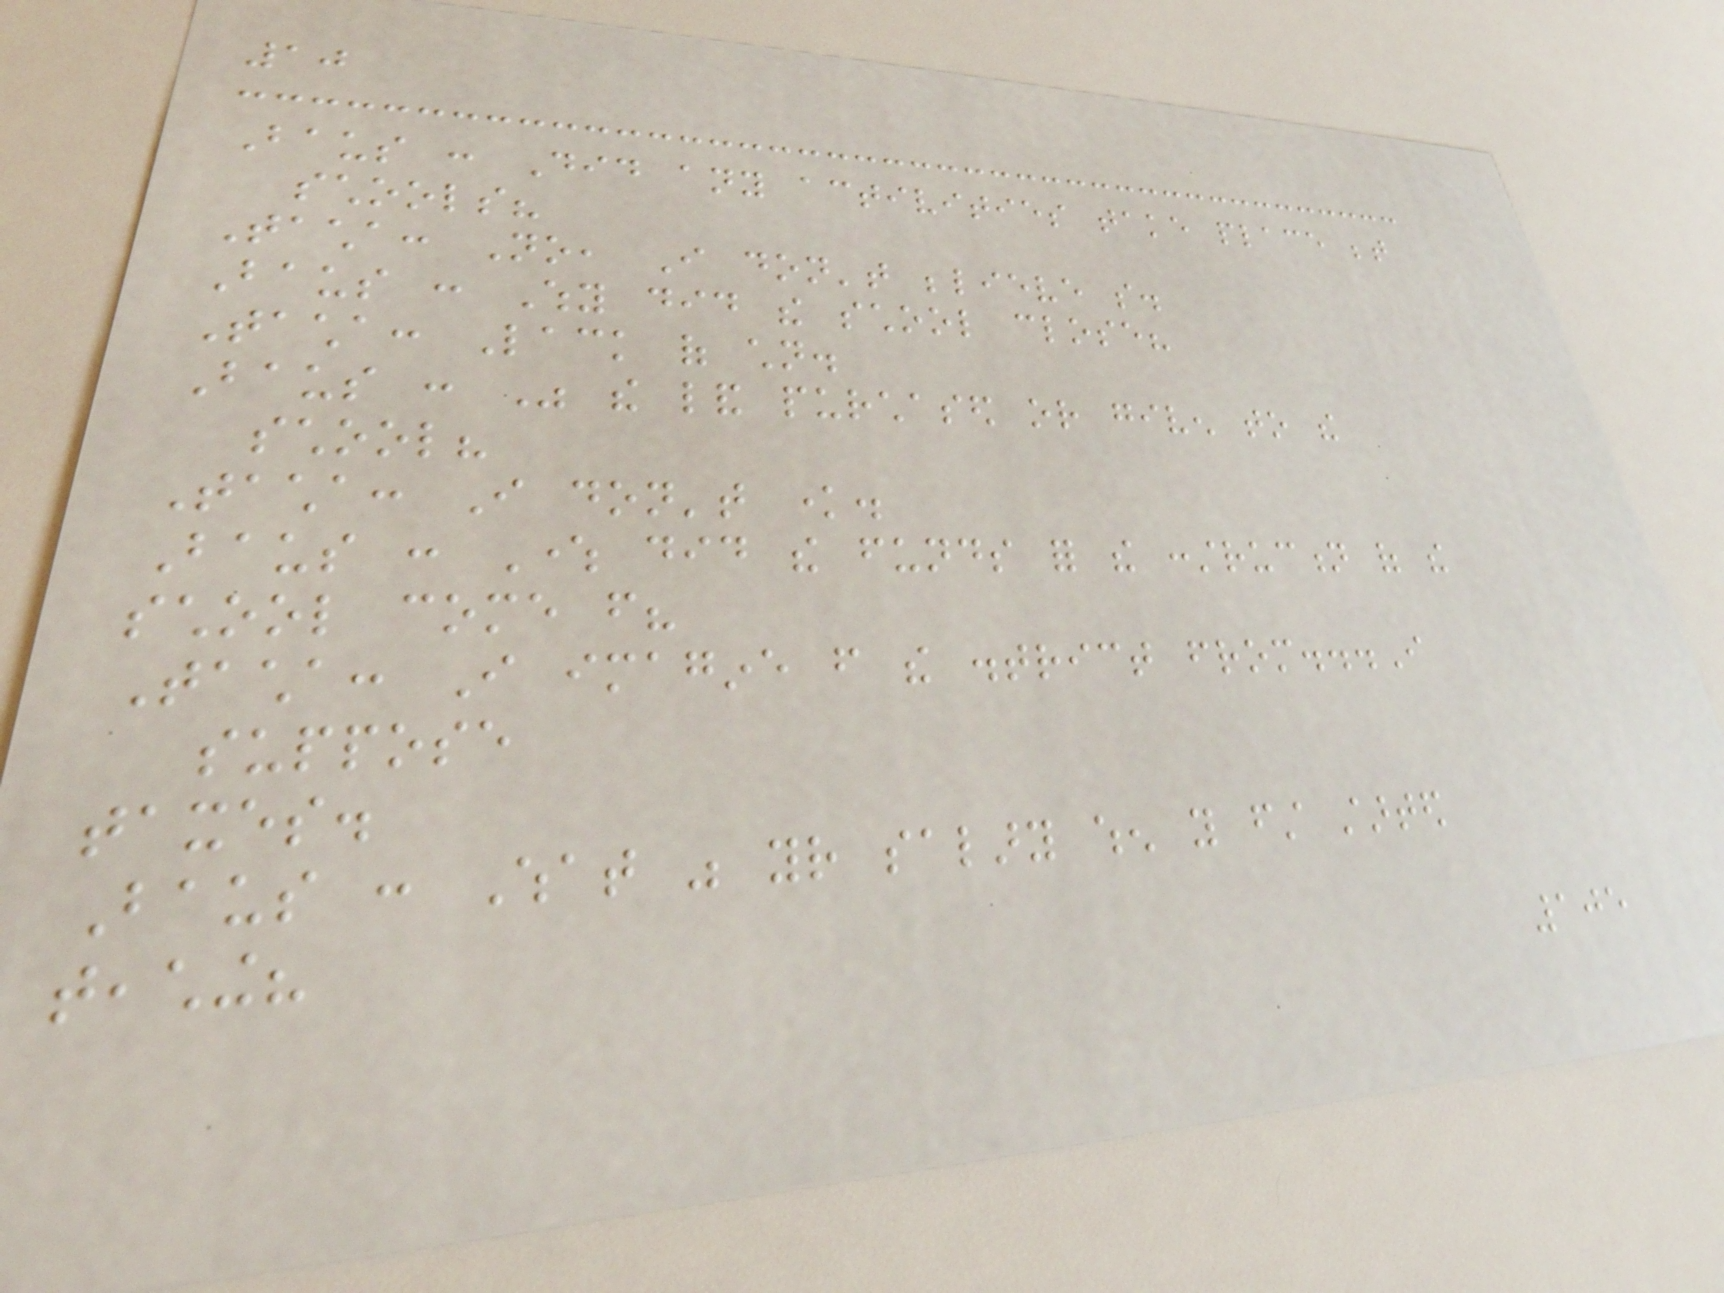10
Baus : Did any activities take place between
schools?
Tacha: No, I don't believe so.
Baus : Why did the school close?
Tacha: Lack of children.
Baus : Was the land purchased or given to the
school?
Tacha: I don't know.
Baus : Where did the funds for the construction of the
school come from?
Tacha: I imagine from the district from...I
suppose
taxes.
Baus : What was your salary when you first started
teaching?
105
